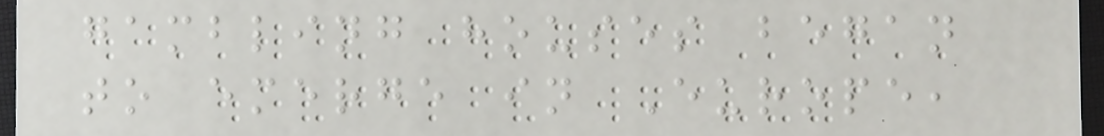gambling houses began
to emerge in Europe,
